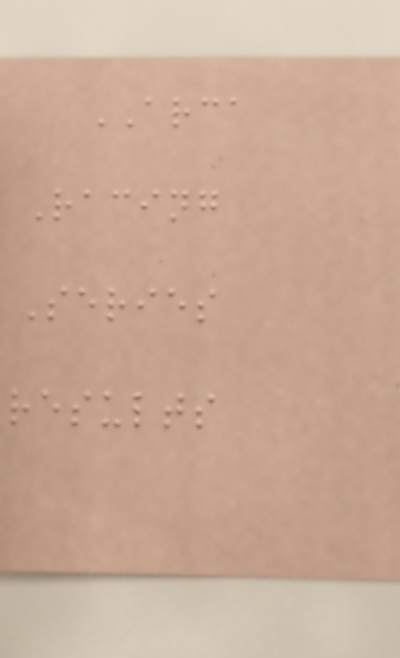ARCA
Racing
Series
results
